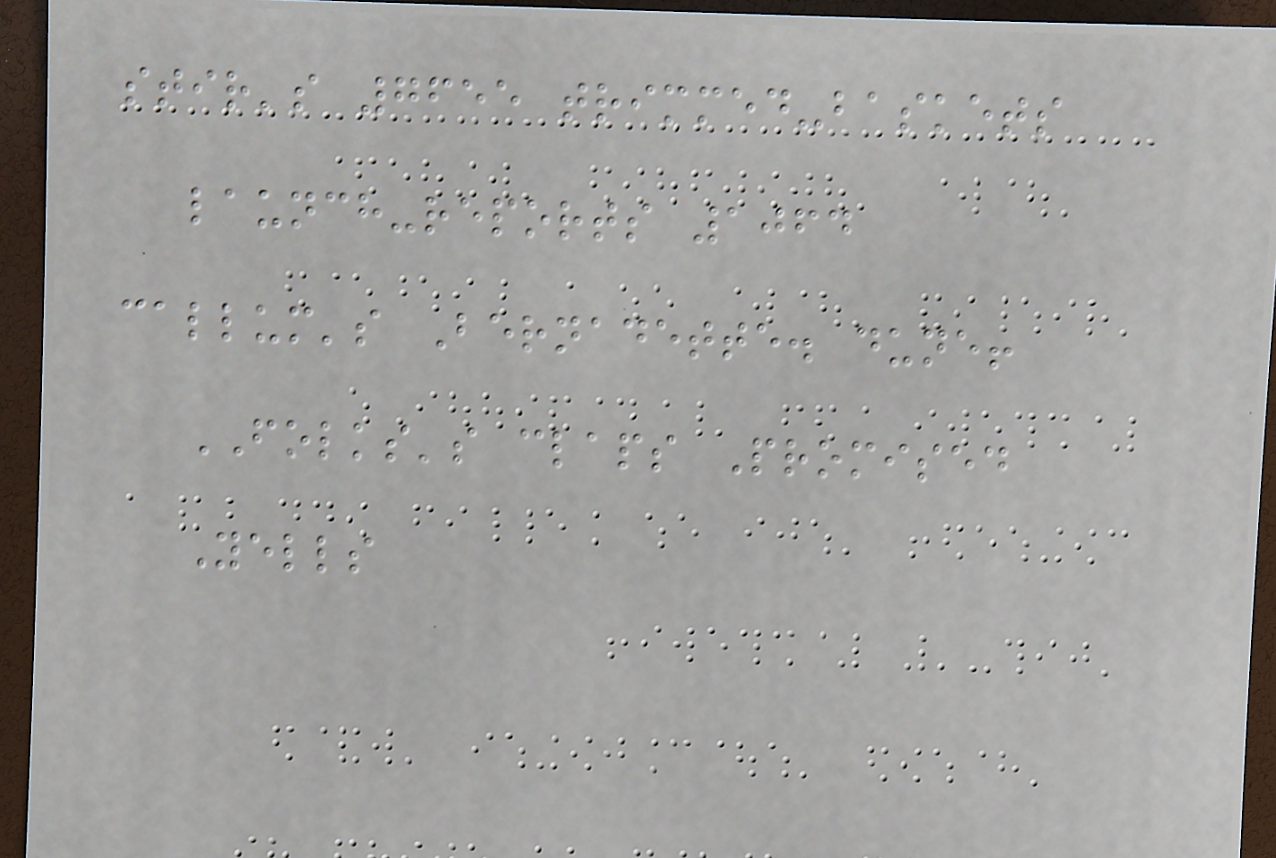stir's 7655 trimmed-baskets
launch-reports 1064
callum's Bernadette. dune!
FOLKS's claps Promised
Yells
